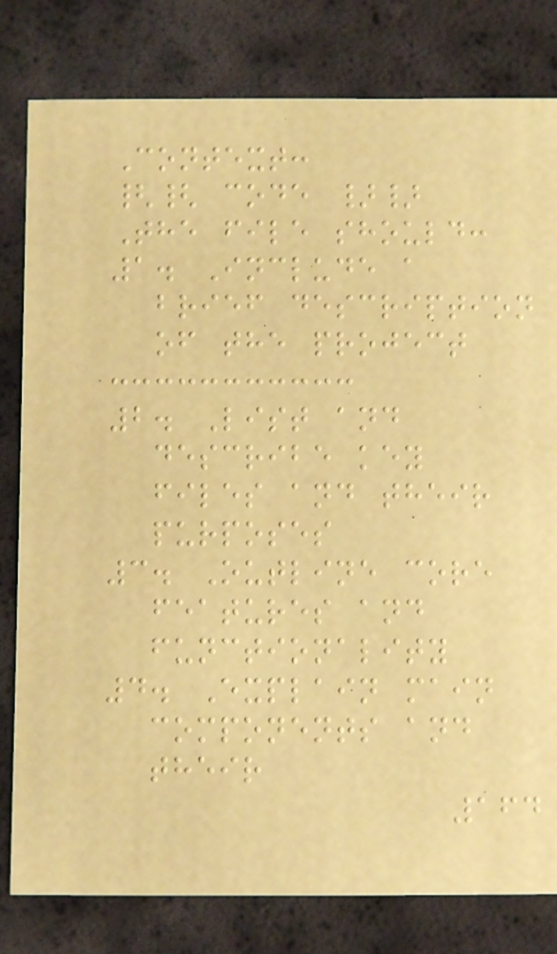Context:
{{ code }}
The file should:
1. Include a
brief description
of the project
2. List and
describe key
files and their
purposes
3. Outline core
features and
functionality
4. Explain main
components and
their
164
